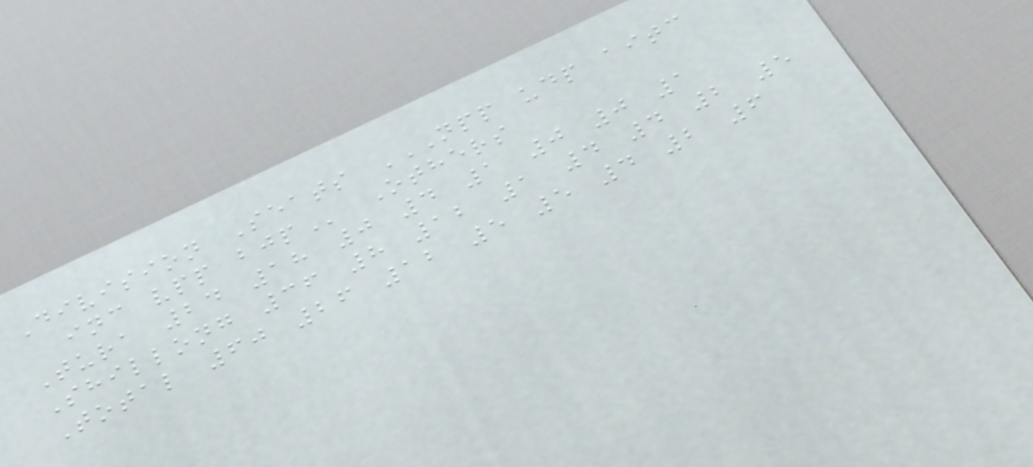Division Seats NPP UDP AITC
INC VPP BJP Others
Tura 24 18 0 4 1 0 0 1
Shillong 36 8 12 1 4 4 2 5
Total 60 26 12 5 5 4 2 6
